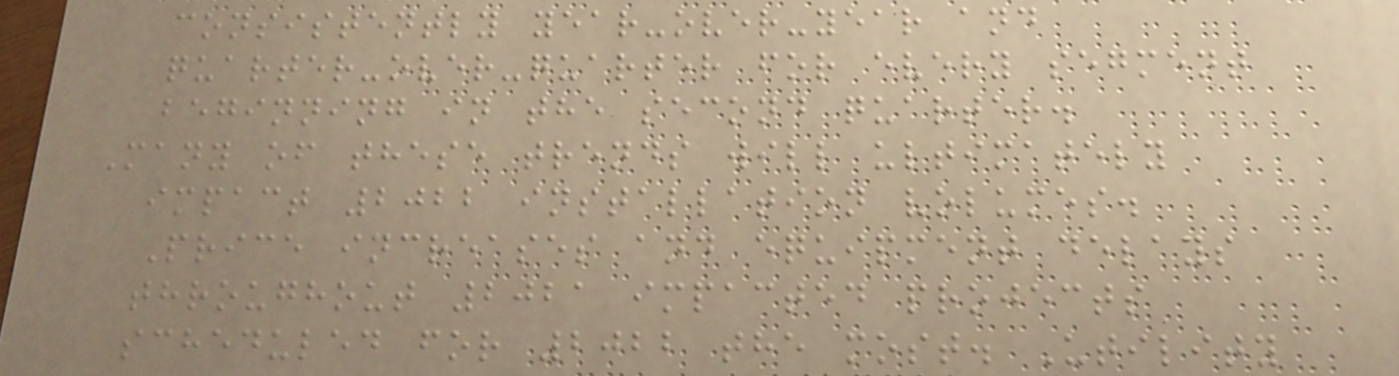consistently year-over-year and
quarter-over-quarter for every segment
beginning in the second quarter.
Many of these trends will ultimately
impact 2022 installation volumes.
Price increases and equipment delays
throughout 2021 impacted projects
scheduled for 2022 the most. Utility
